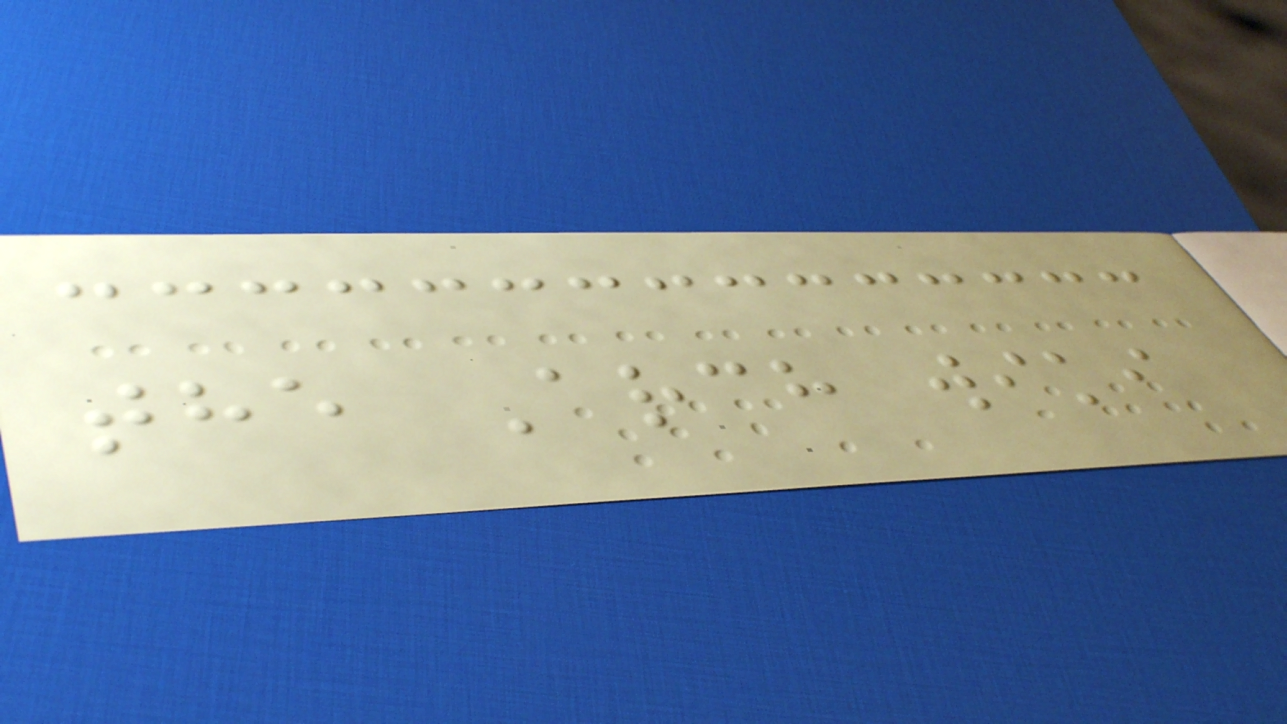the Arch wiki
